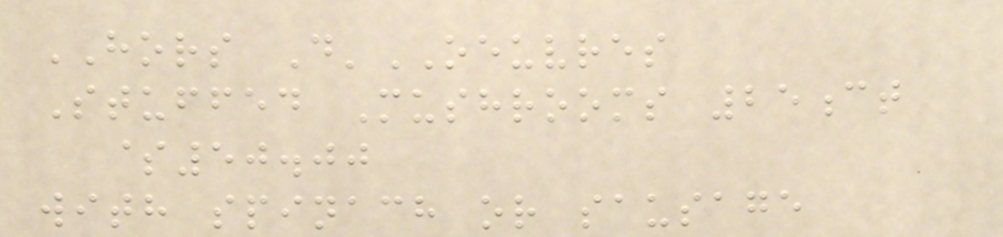HORS D'OEUVRES
Stuffed Mushrooms 25ct
$50.00
with spinach or sausage
